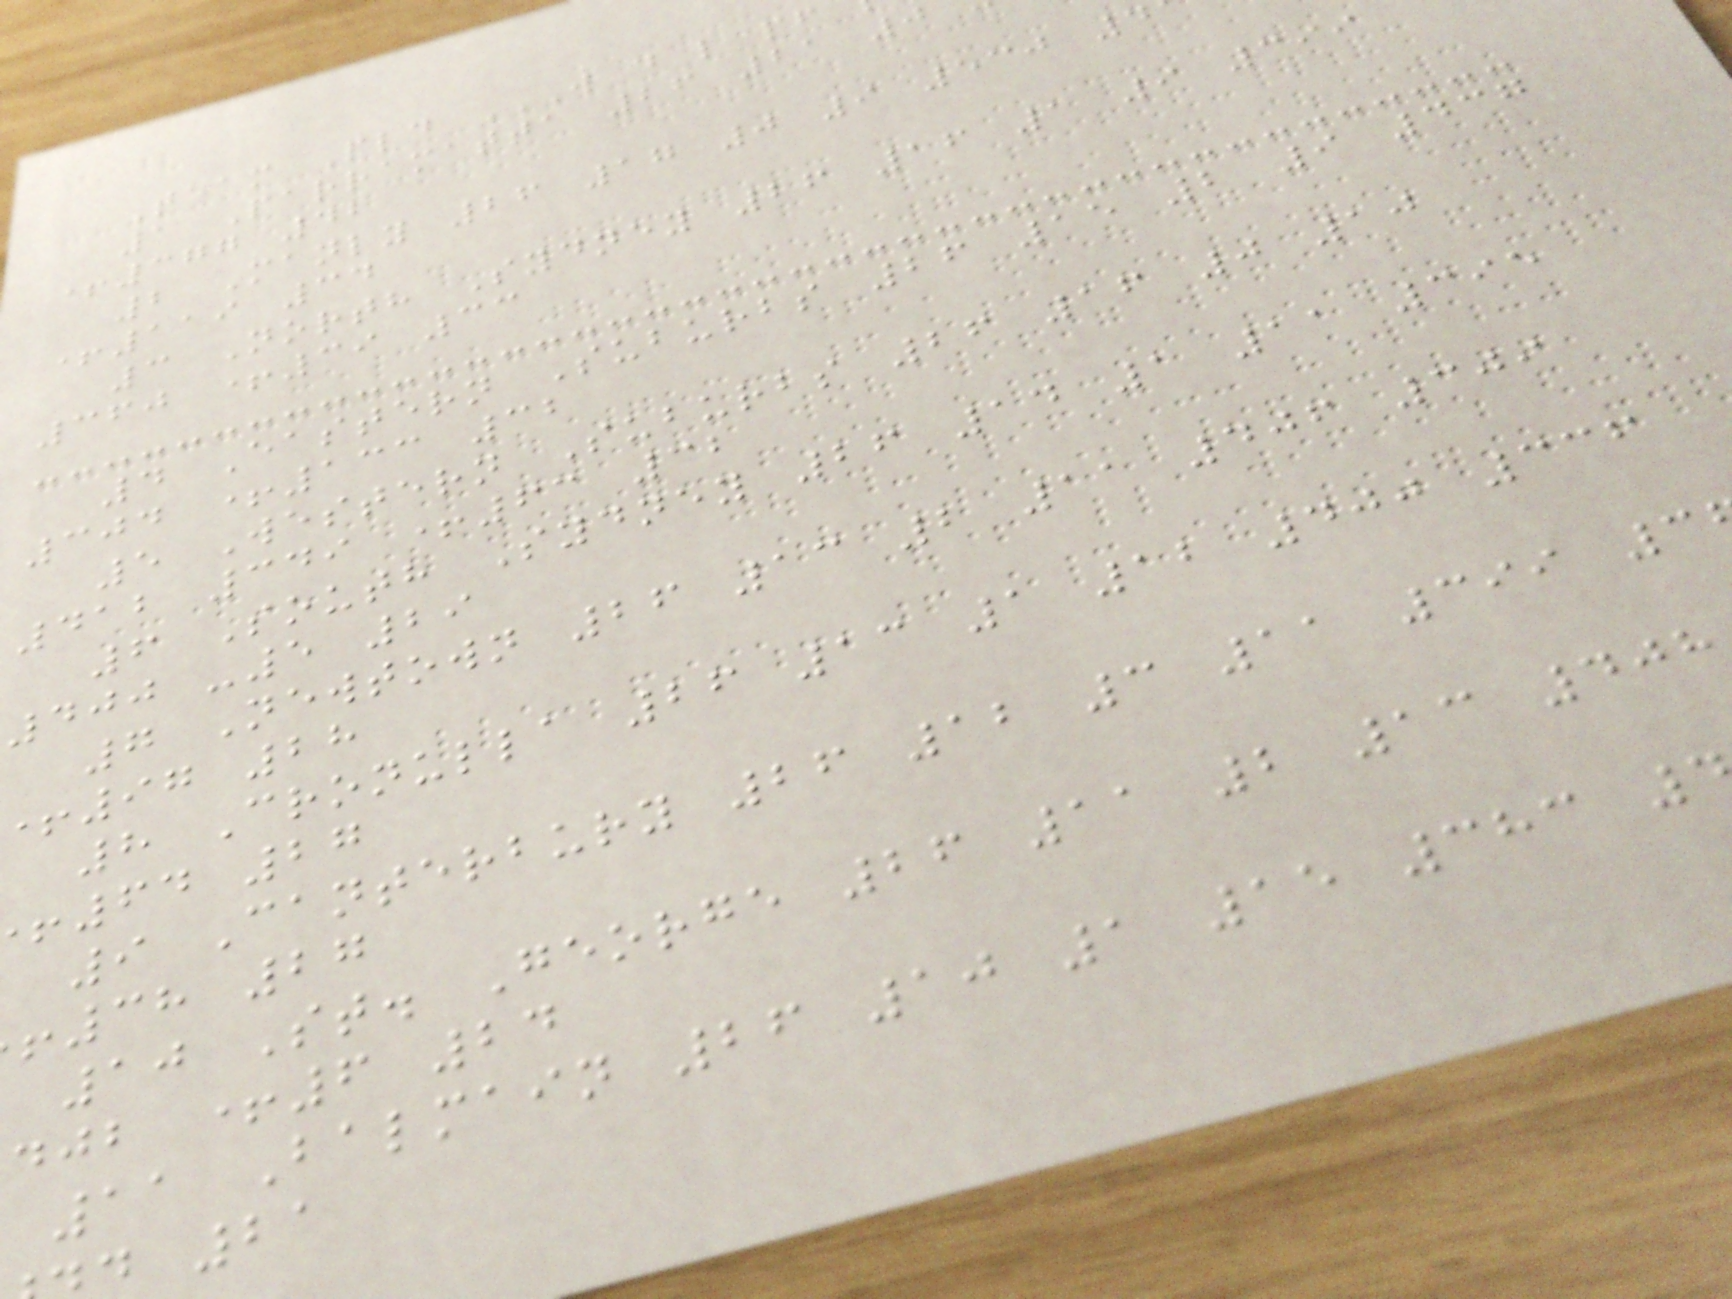1 Parramatta 26 21 0
+377 42
2 Manly 26 17 0 9 530 4
+119 34
3 North Sydney 26 16 1 9 399
360 +39 33
4 Eastern Suburbs 26 15 2 9 437
304 +133 32
5 Western Suburbs 26 16 0 10
412 349 +63 32
6 South Sydney 26 14 1 11 395
400 -5 29
7 Newtown 26 13 2 11 406 309
97 28
8 Cronulla 26 13 1 12 400 336
64 27
9 Canterbury 26 12 3 11 399 3
38 27
10 St. George 26 11 2 13 408
djb +6 24
11 Balmain 26 10 1 15 383
